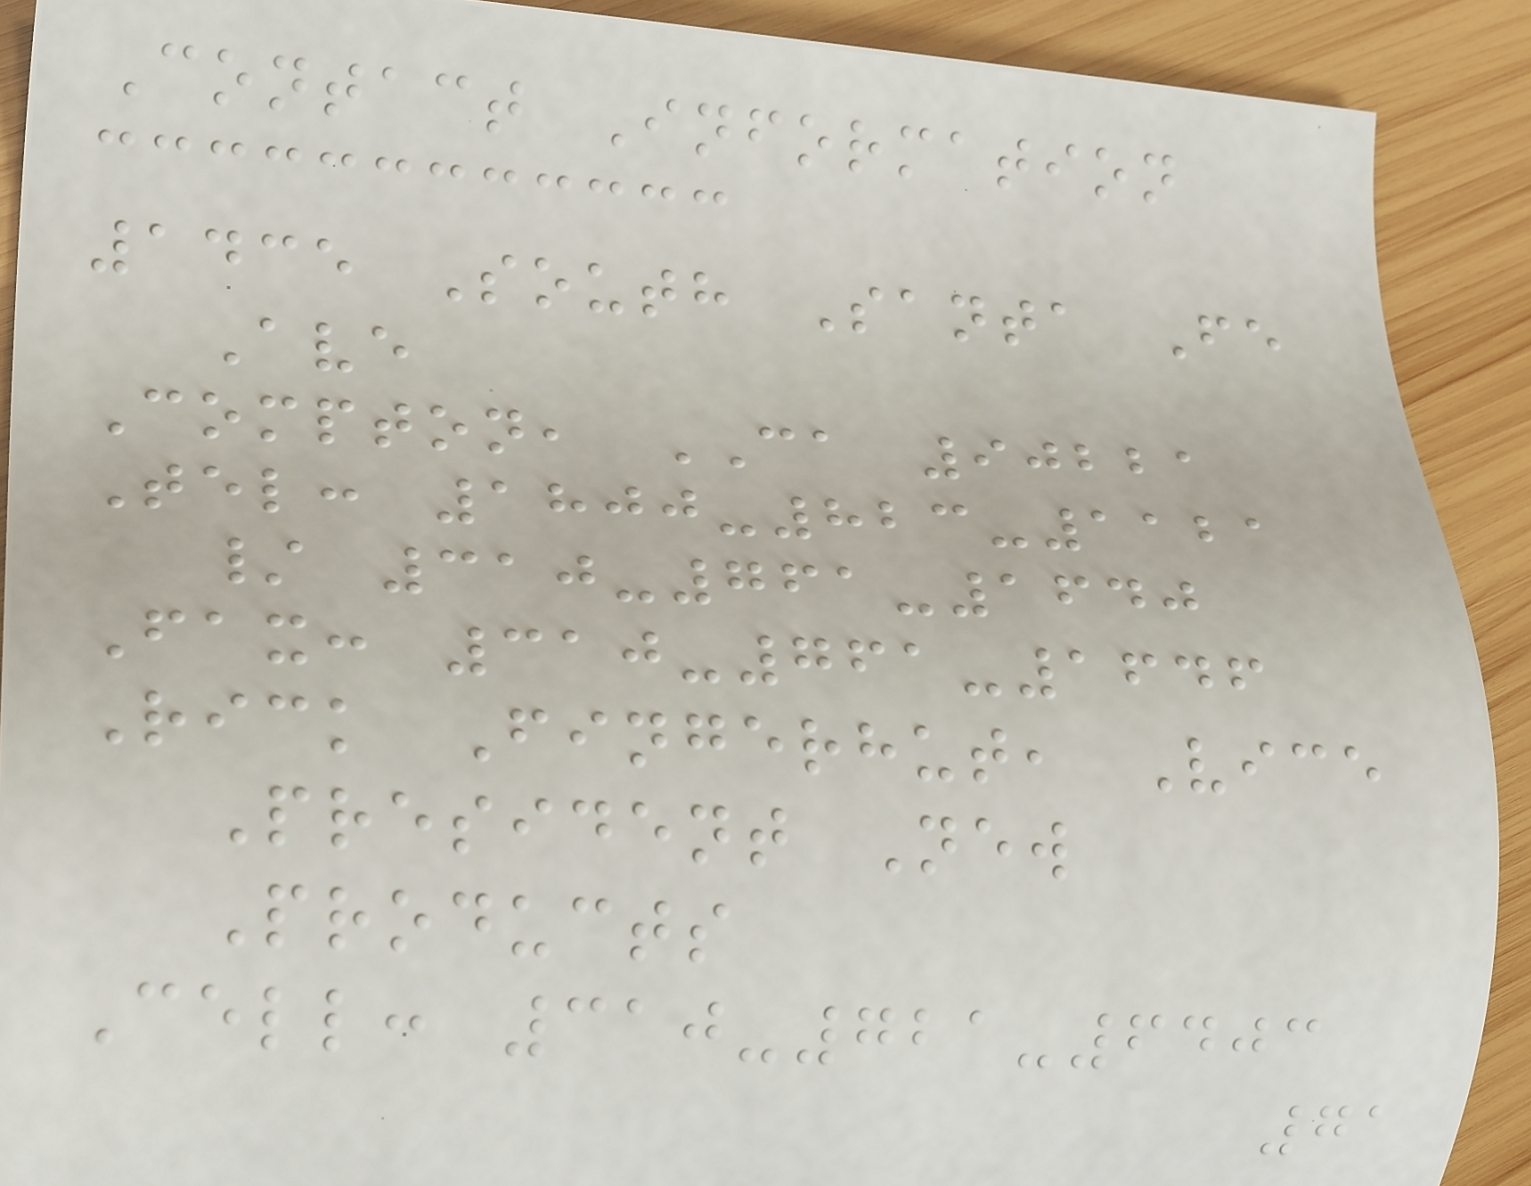Contact Information
1435 South Santa Fe
Ave
Compton, CA 90221
Tel: 1800-823-1121
/ 310-761-1640
Fax: 310-761-1646
Rick Fingerhut, Vice
President New
Products
Cell: 310-721-6403
71
